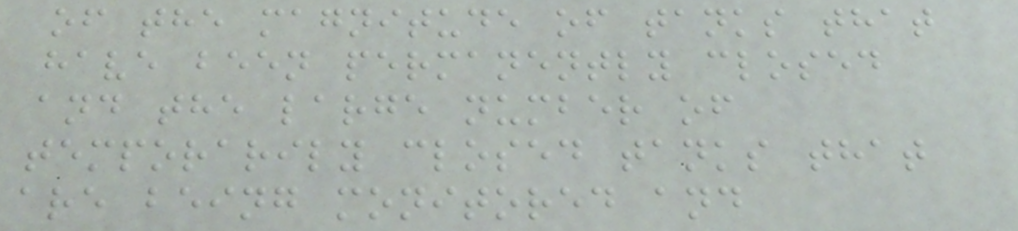of the magnitude of tanks that
have been permanently closed
and the large number of
temporarily closed tanks that
are being monitored and
